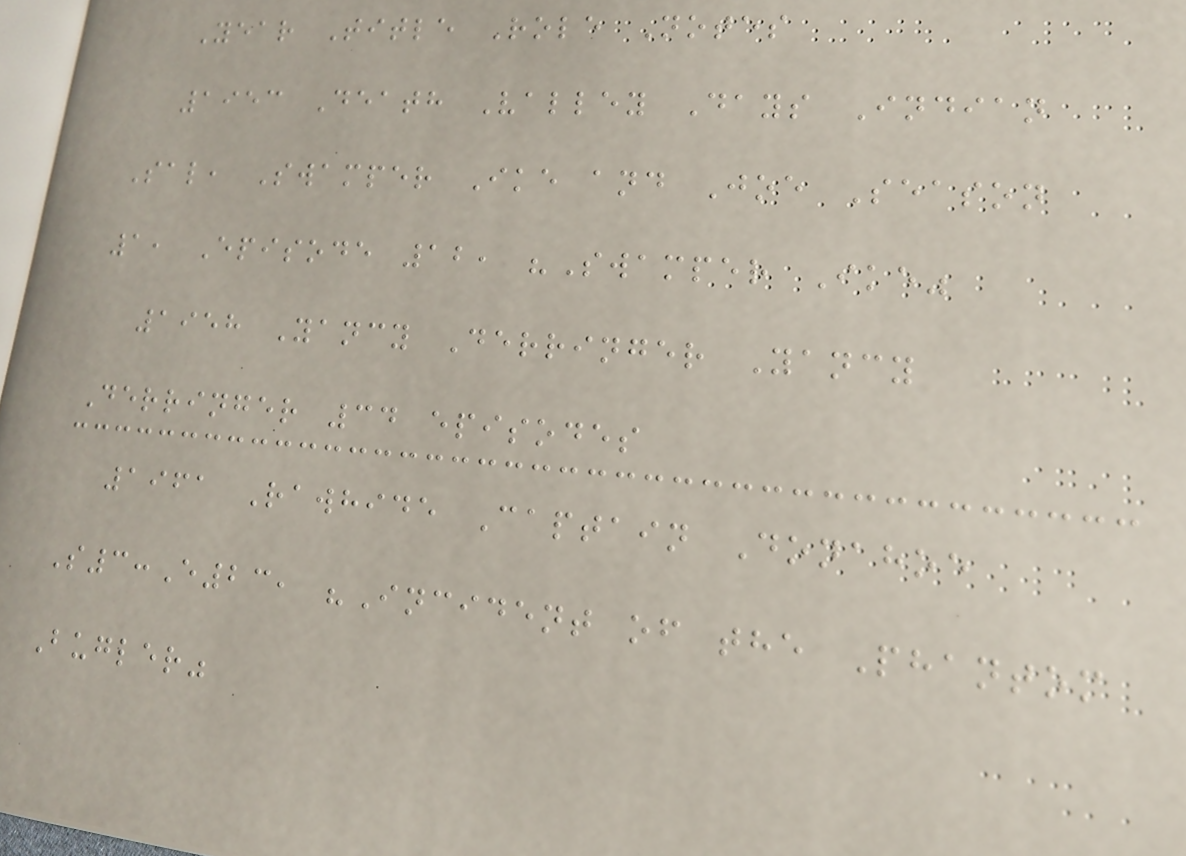Year Title Role Notes
1953 Death Valley Days Indian
Sal, Swamper Ike and Joe Season
1, Episode 12, "Swamper Ike"
1958 Yancy Derringer Yancy
Derringer 34 episodes
1961 Rawhide Captain Donahoe
S3:E23, "Incident of the Phantom
Bugler"
